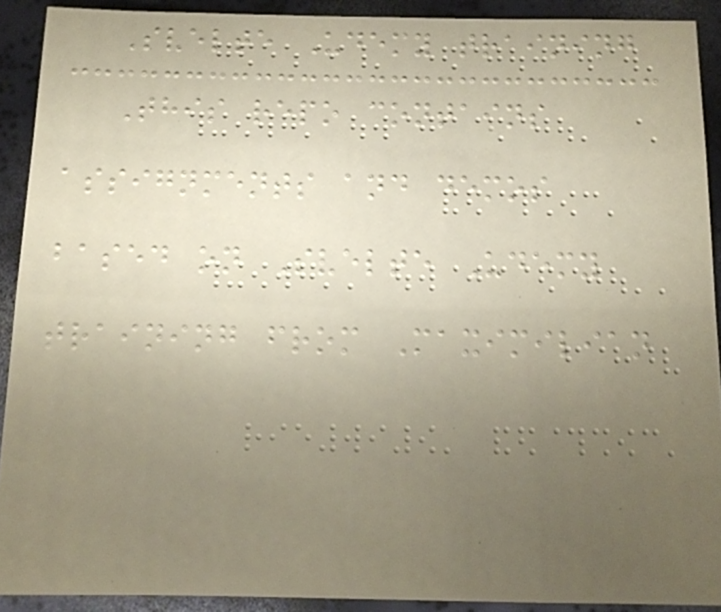Svelte Udemy training
This repo contains
assignments and demos
based on Svelte Udemy
training from Maximilian
